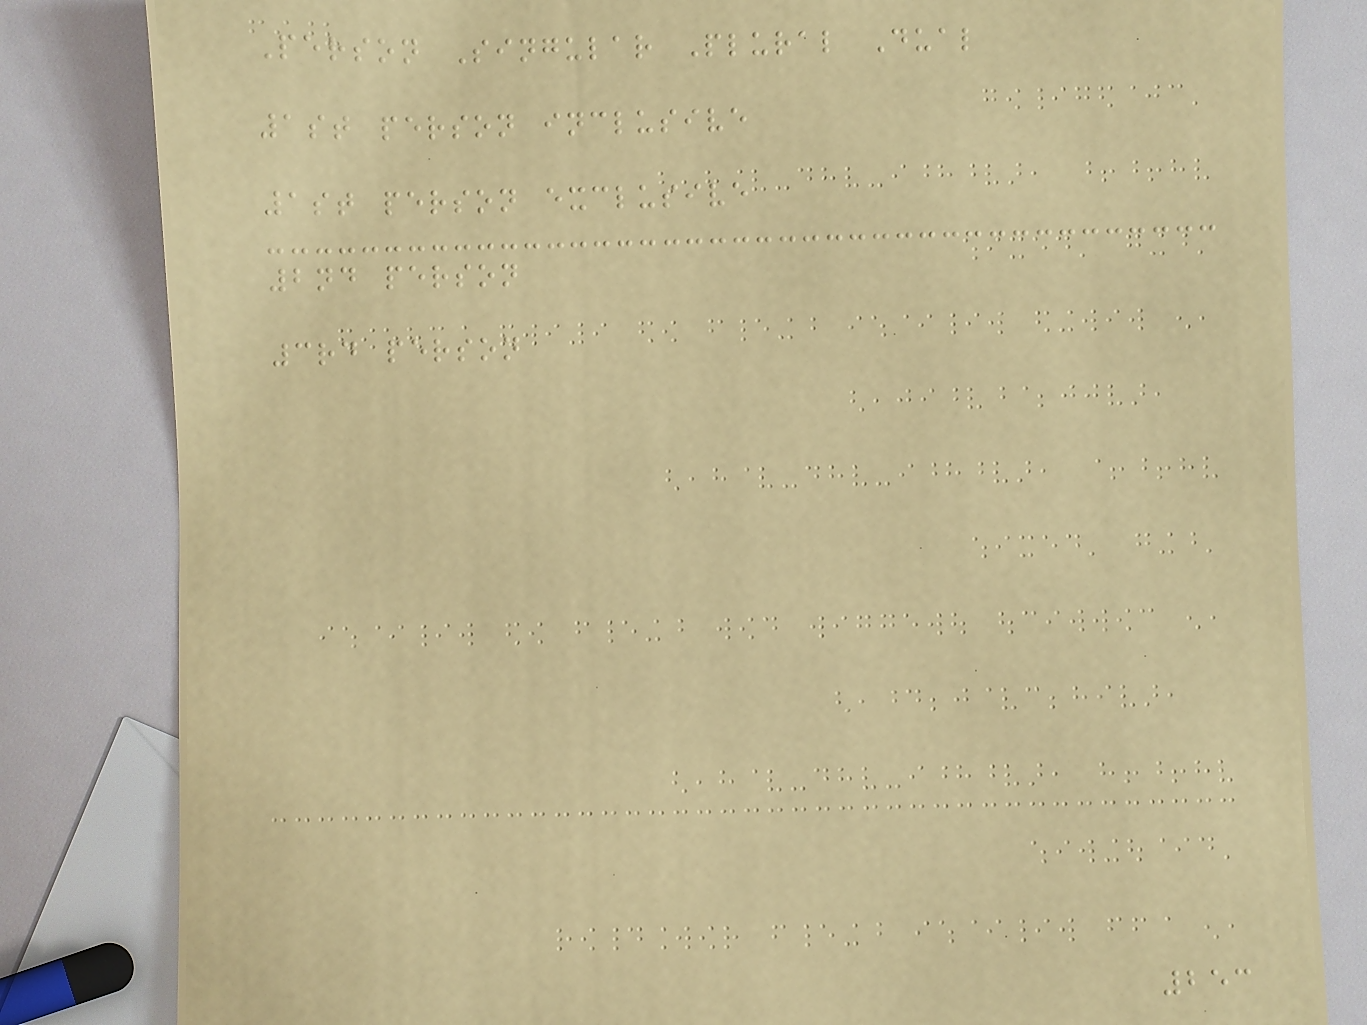Person Singular Plural Dual
1st person inclusive
1st person exclusive
2nd person
3rd person
253
